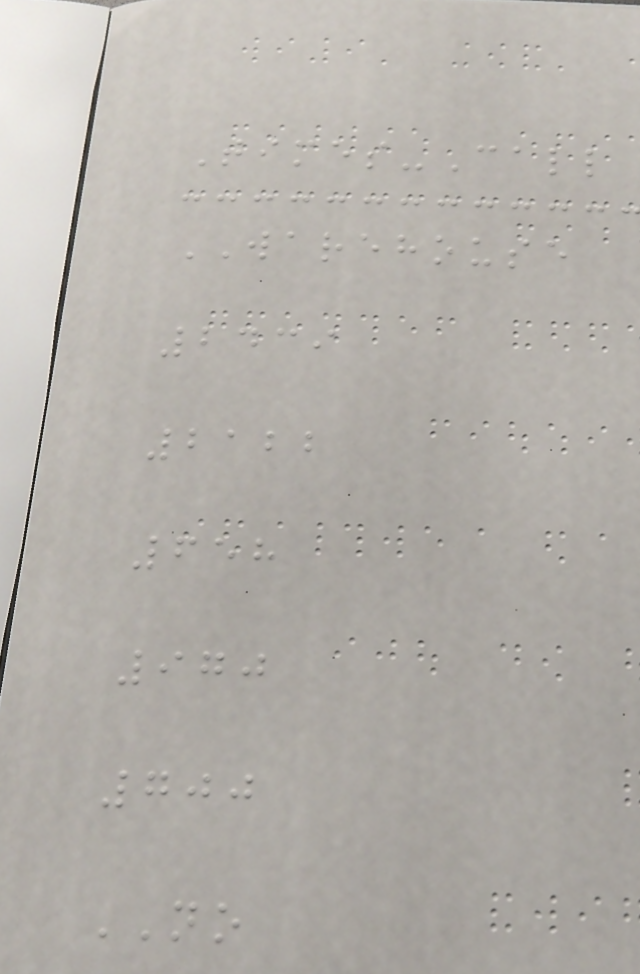Times-Call
WAREHOUSE
2439
2122
658
970
700
NO
